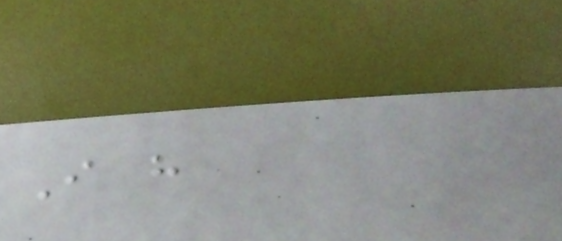I have
